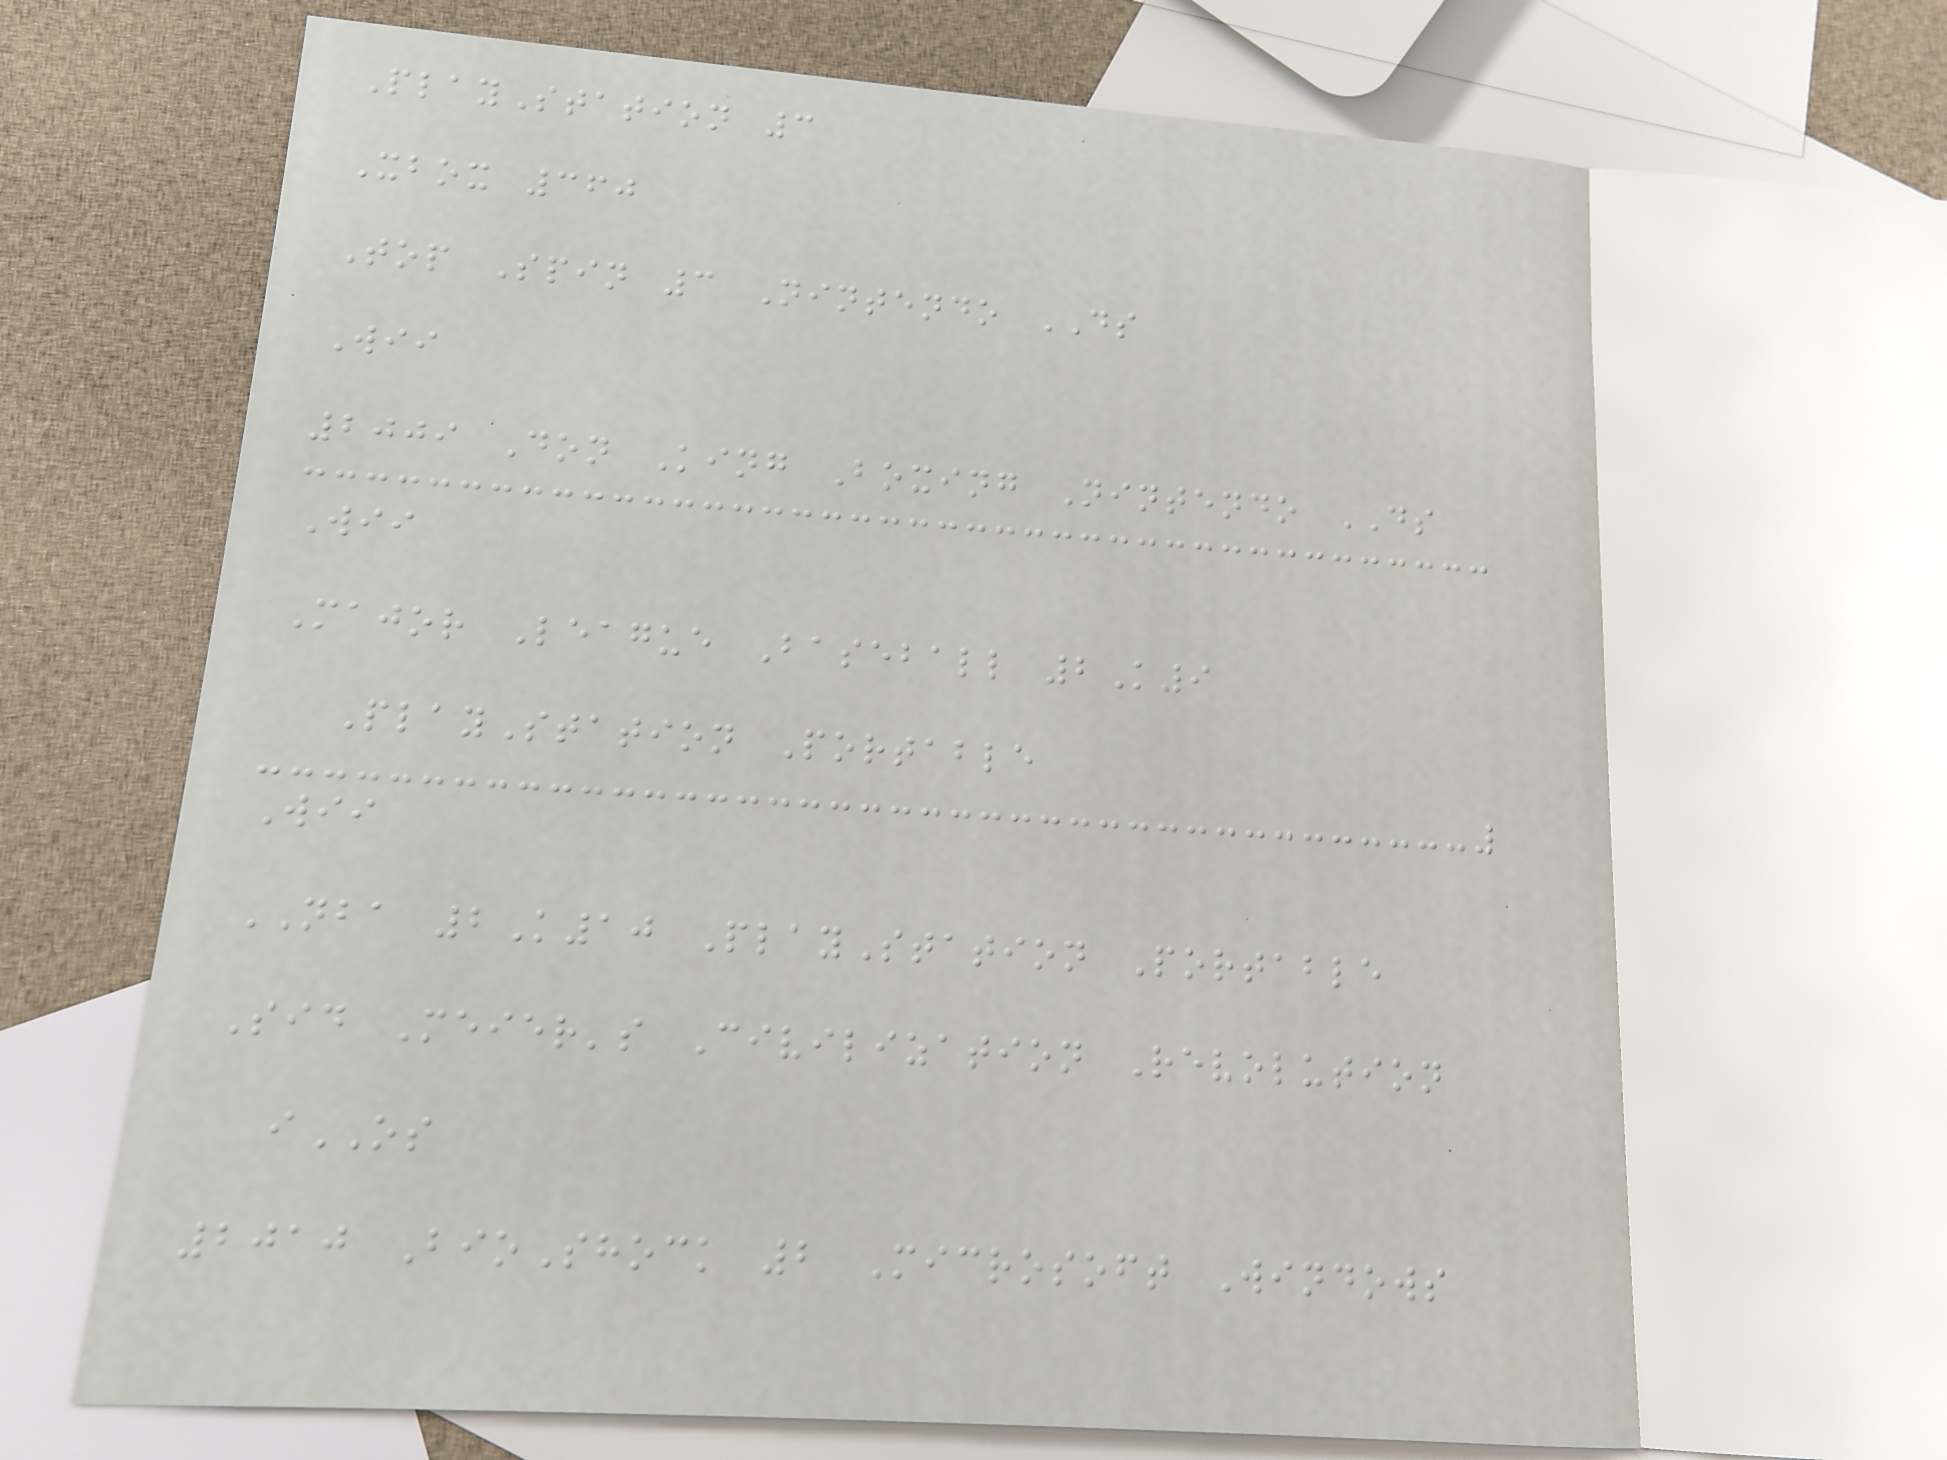PlayStation 3
Xbox 360
Top Spin 3 Nintendo DS
Wii
2009 Don King Boxing Nintendo DS
Wii
Major League Baseball 2K9
PlayStation Portable
Wii
NBA 2K10 PlayStation Portable
Sid Meier's Civilization Revolution
iOS
2010 BioShock 2 Microsoft Windows
